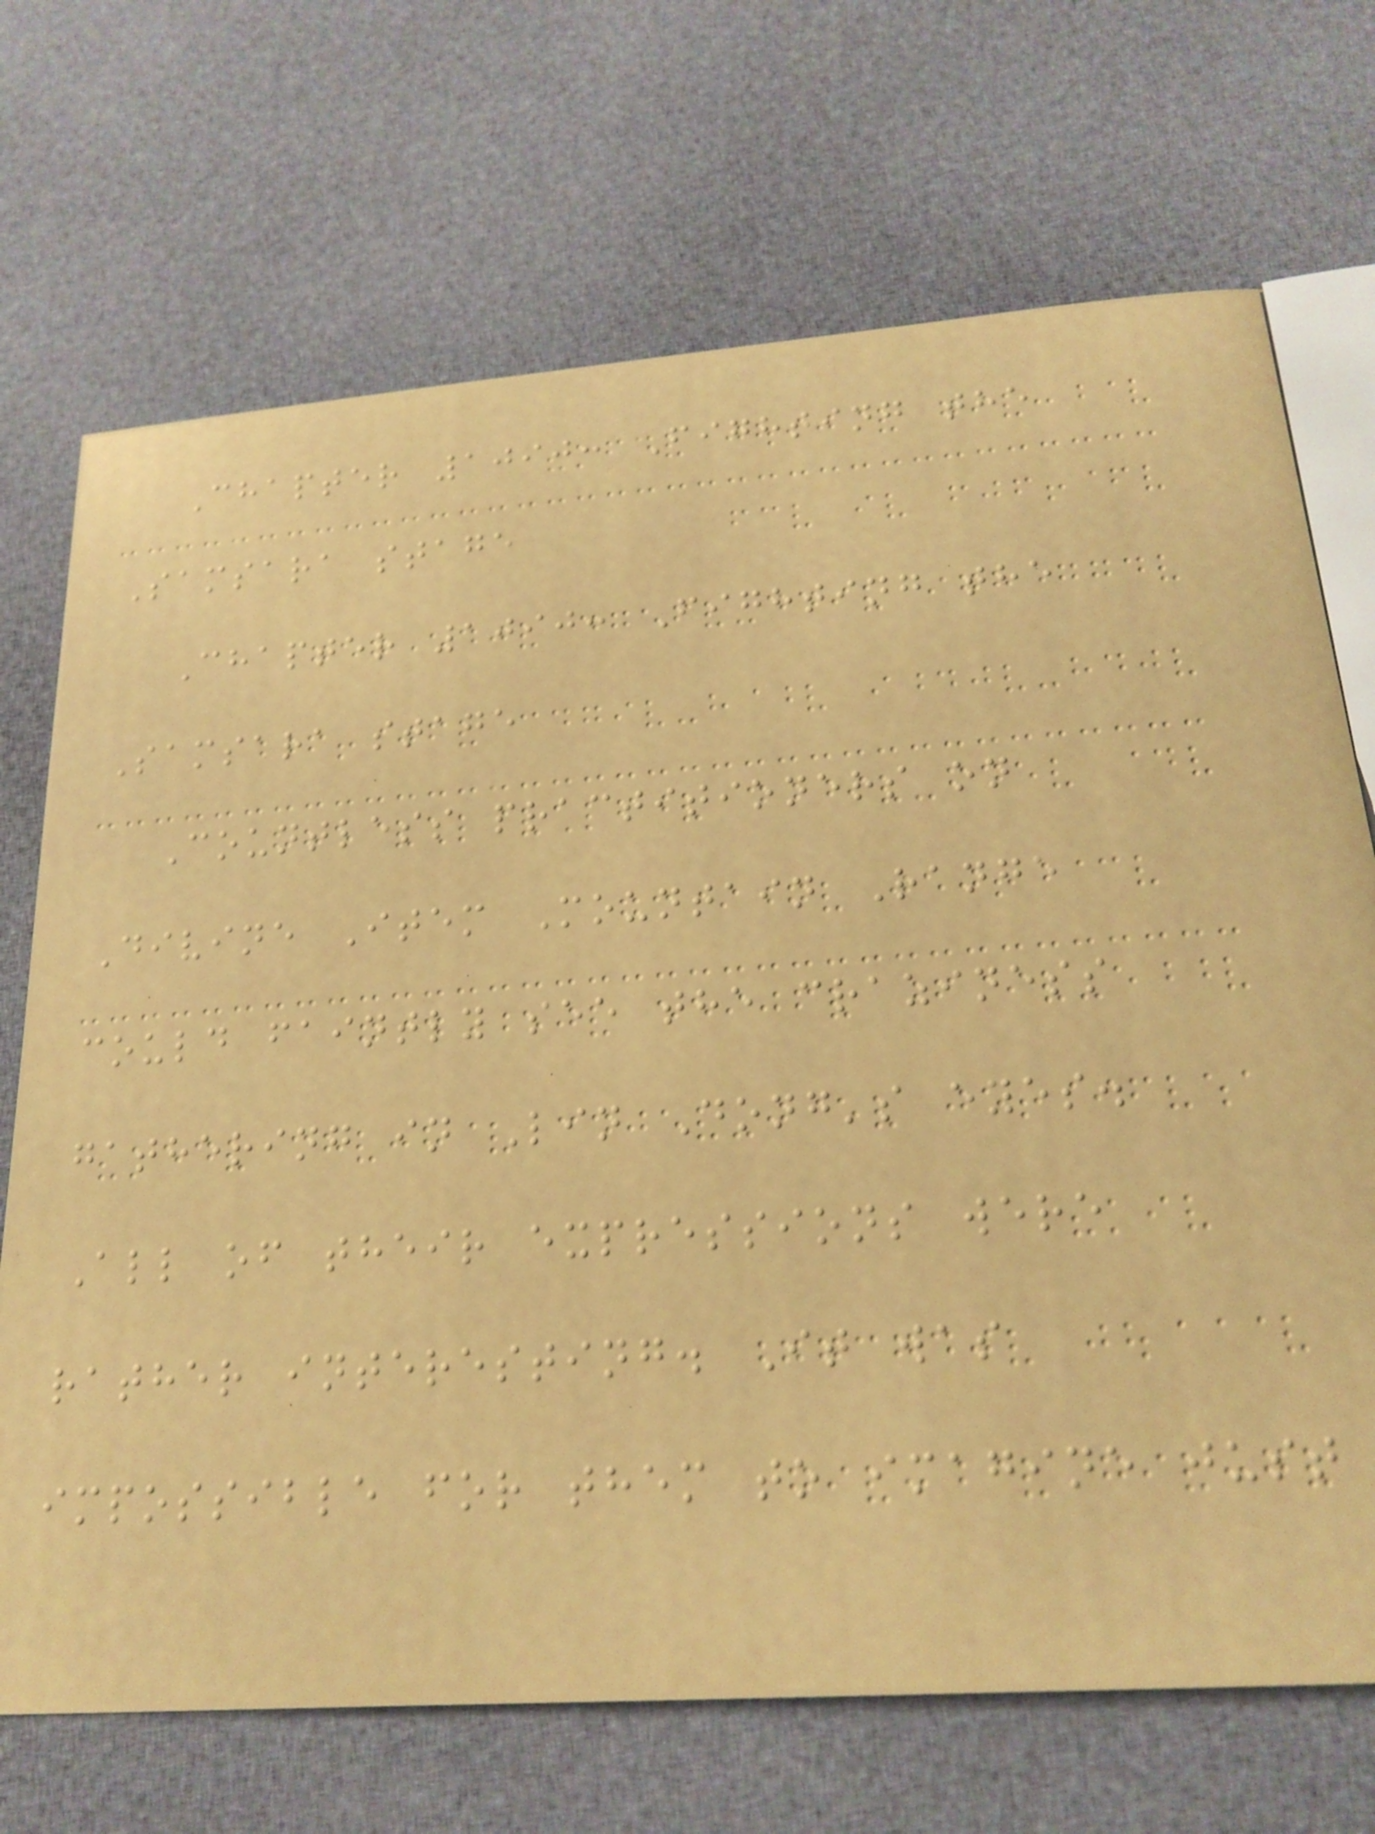Chapter 1090: Fighting the
Samsara stage
Chapter 1090: Fighting the
Samsara stage
Countless practitioners on
Divine Item Mountain Range
could faintly see the craziness
gathering in Lin Dong's eyes.
All of their expressions were
rather interesting. It was
impossible for them to imagine just
